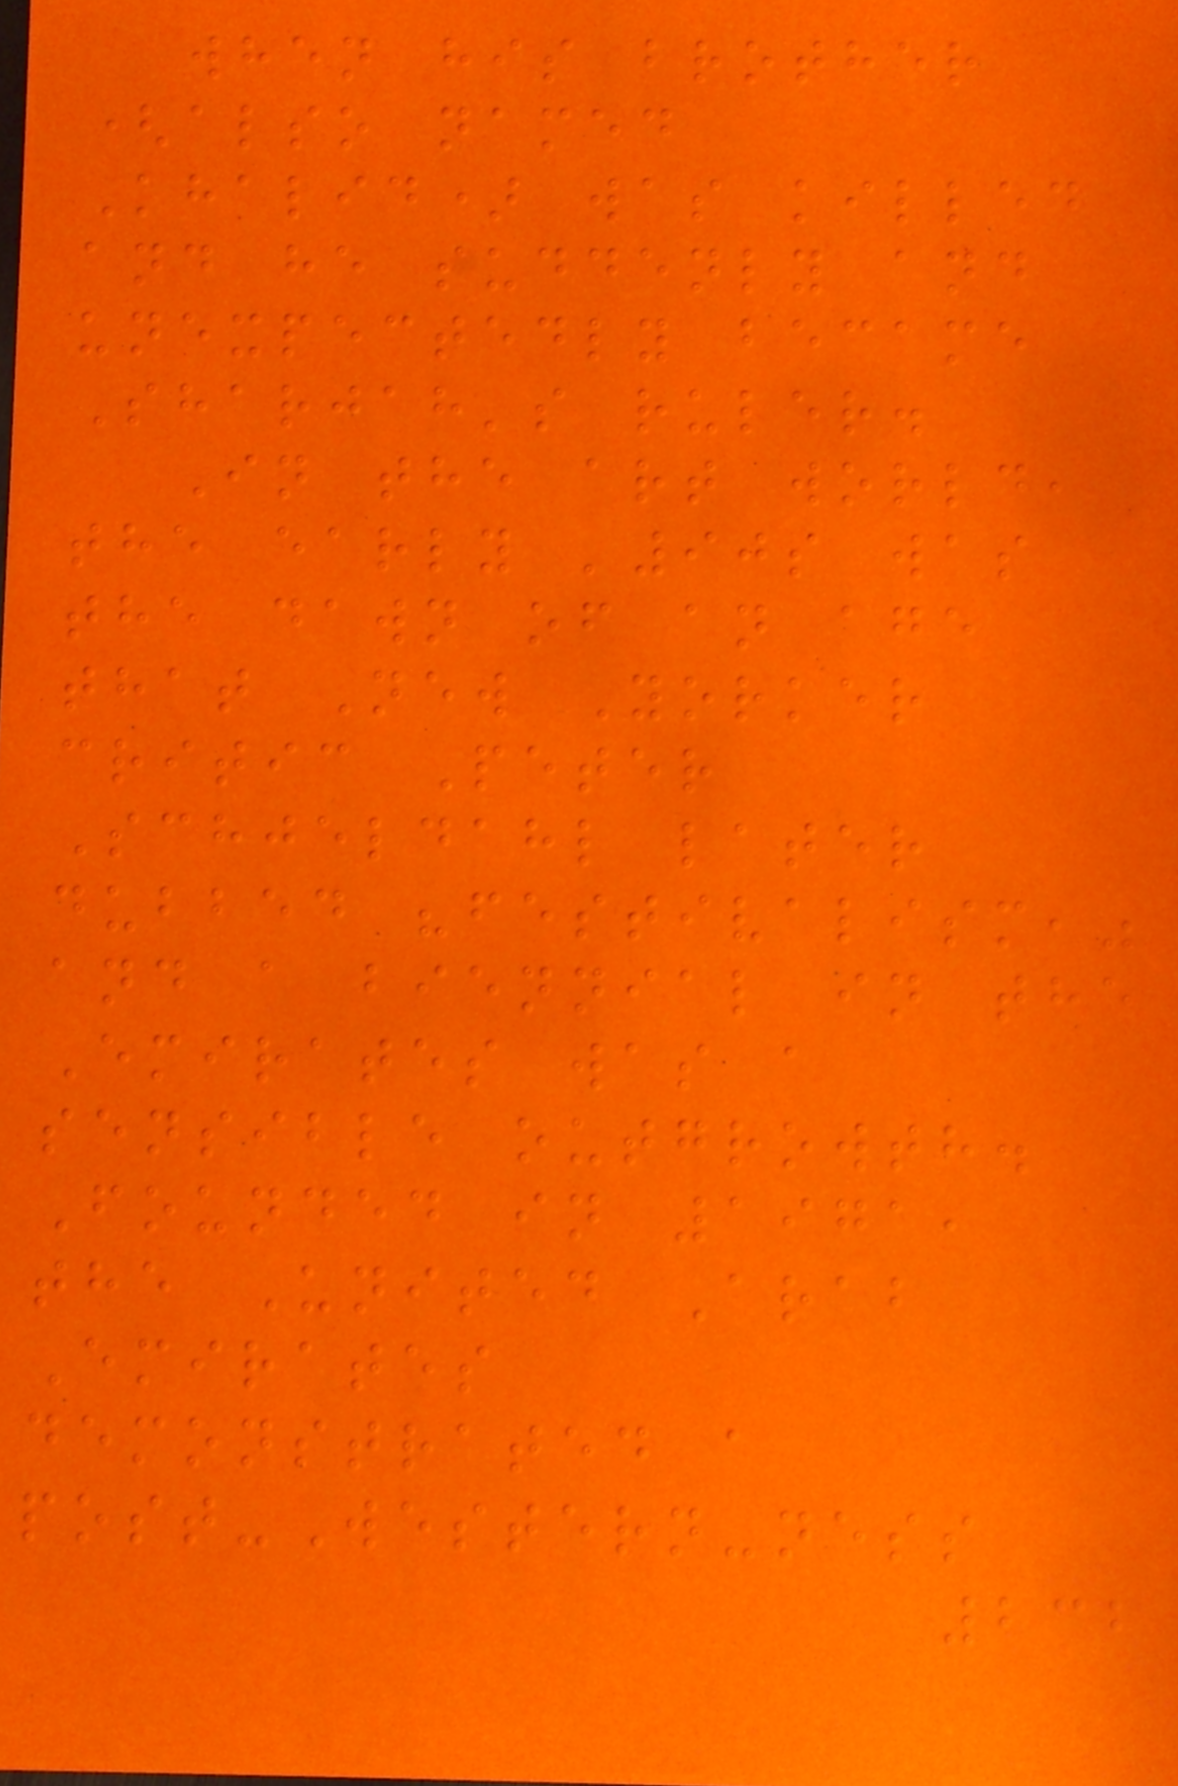when his brother
(also named
Khalid) was killed
and he suddenly and
unexpectedly became
Sharjah's ruler.
In the art world,
the early '90s was
the dawn of an age
that New Yorker
critic Peter
Schjeldahl later
dubbed "festivalism,"
and a biennial in the
Emirates was a
sensible outgrowth.
Founded in 1971,
the United Arab
Emirates
demonstrated a
post-Western-ness
232
